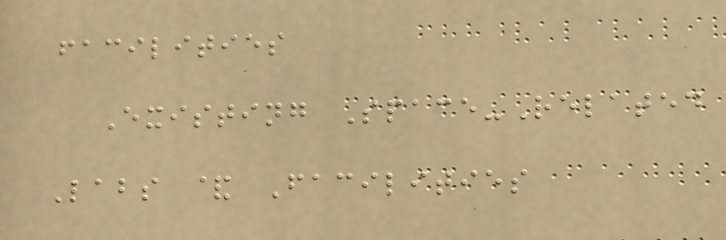facilities
Existing Space-Related
Labs & Facilities
